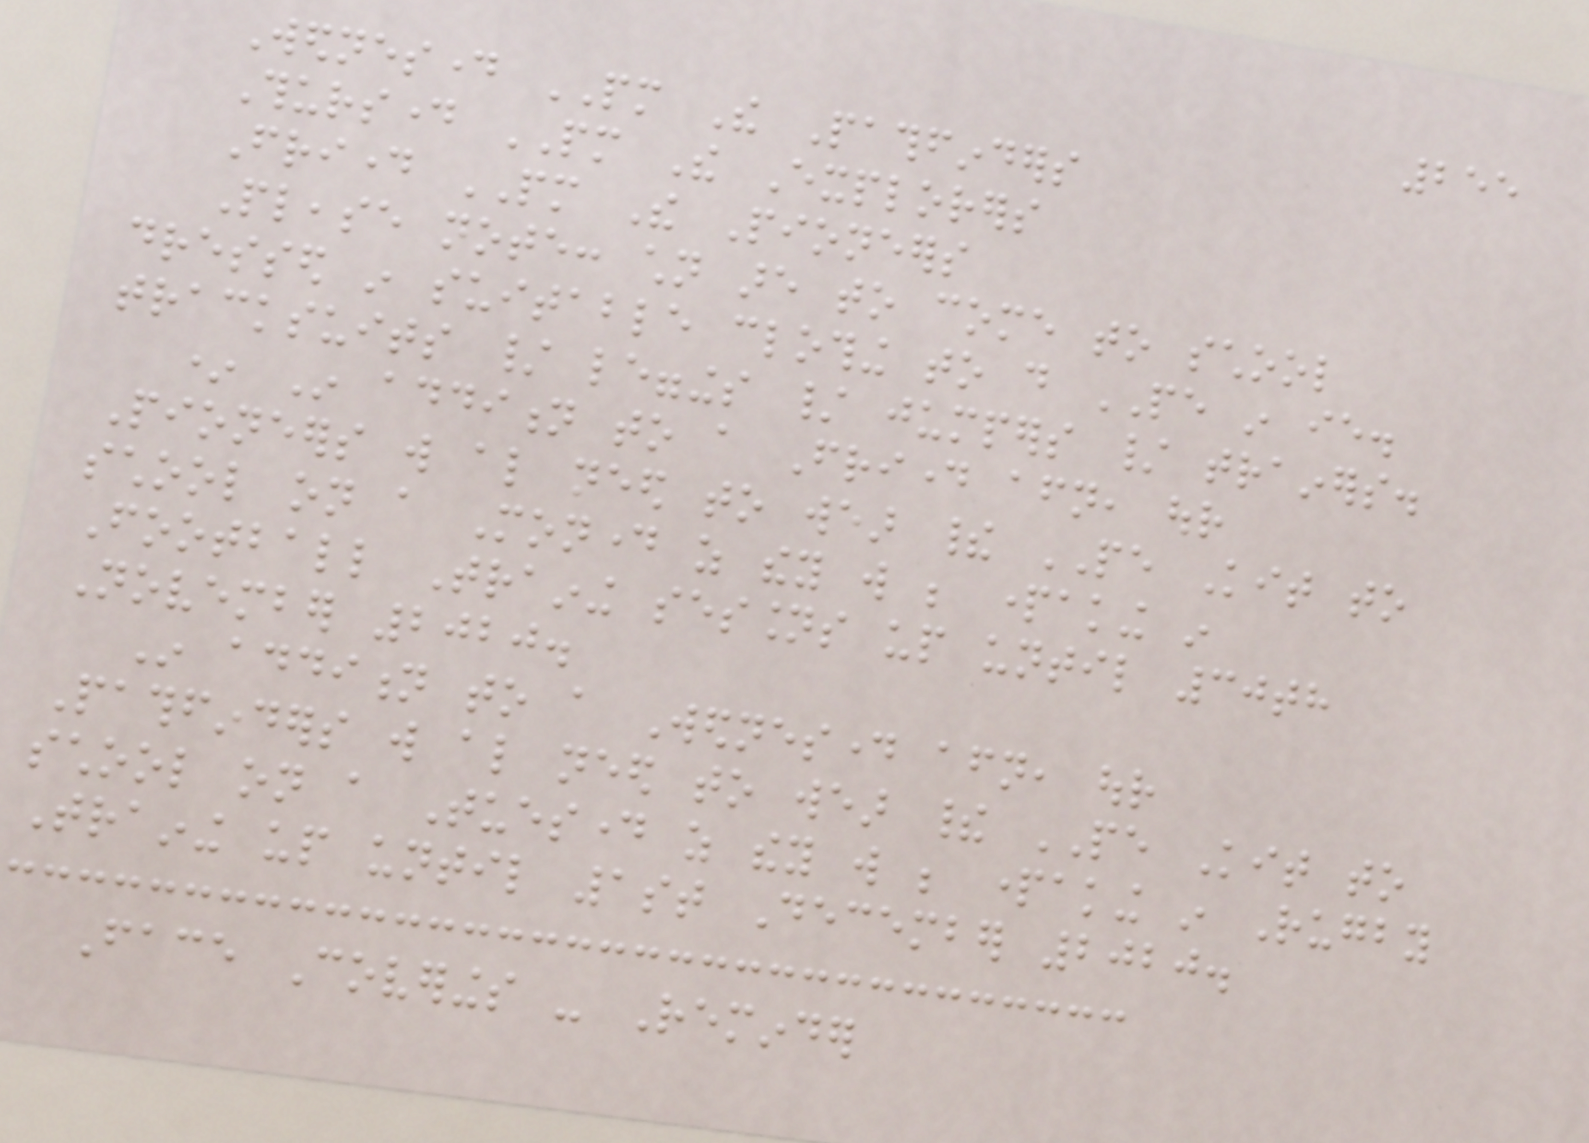255
Wednesday PM The Pathfinders
Thursday PM The Explorers
Friday PM The Pioneers
Please note: children are to come to school
dressed in suitable clothing to do PE in ie.
tracksuits / leggings / jumpers / trainers.
* In addition to a Friday afternoon, our
Pioneers will also need to wear their PE Kit to
school on a Monday as they will be partaking in
Football Training sessions up until 30th
November 2020.
In addition to a Wednesday afternoon, our
Pathfinders will also need to wear their PE Kit to
school on a Tuesday as they will be partaking in Rugby
Training up until 1st December 2020.
Face Coverings - Reminder
